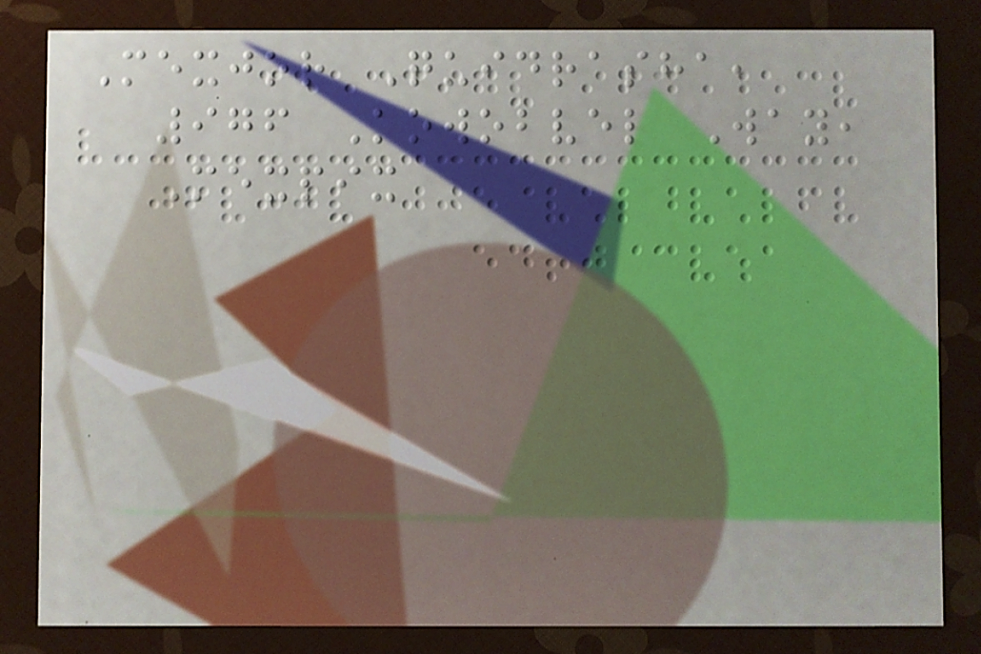Mexjor Quidrasha,
976 Kowobvel Way,
Mexpix
